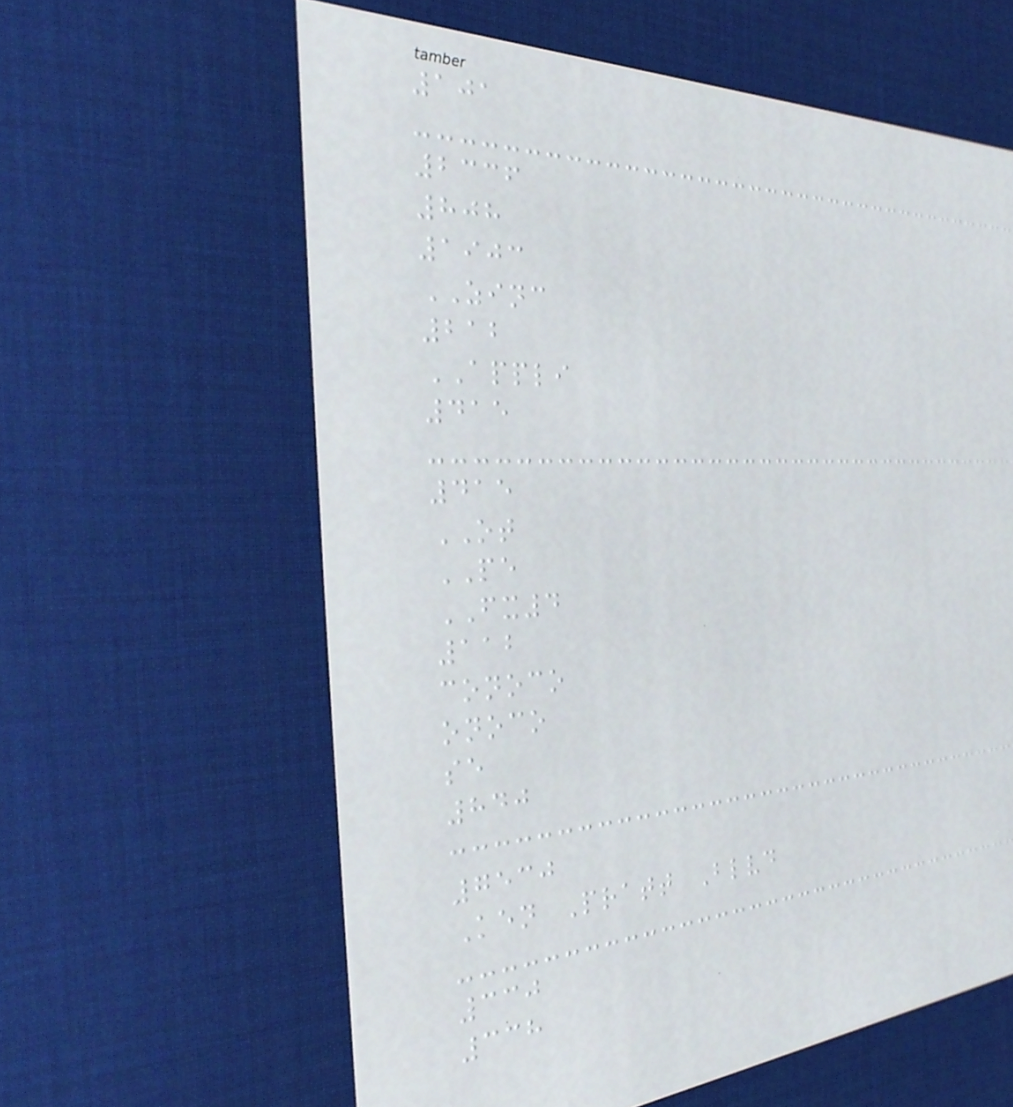101
2336
808
1903
ZINC
212
APPLI
415
415
OT
PE
FX4
112
conoco
onoco
se
840
7530
Ken Pratt Blvd
330
338
